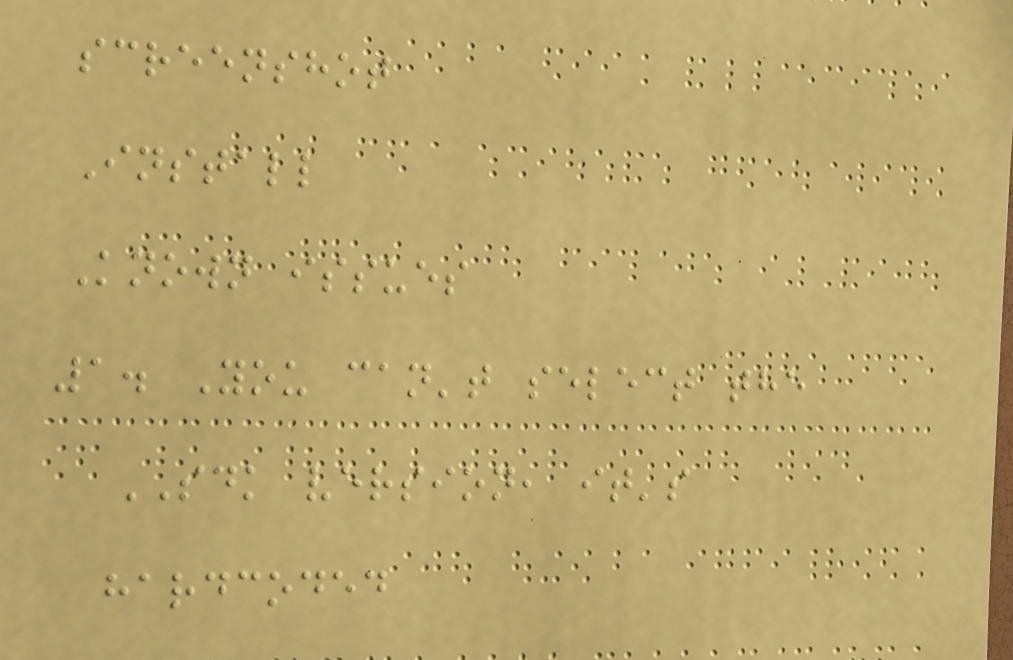screenshot
Install
Known issues
1. You can't select the
SDK version, it's
hardcoded
